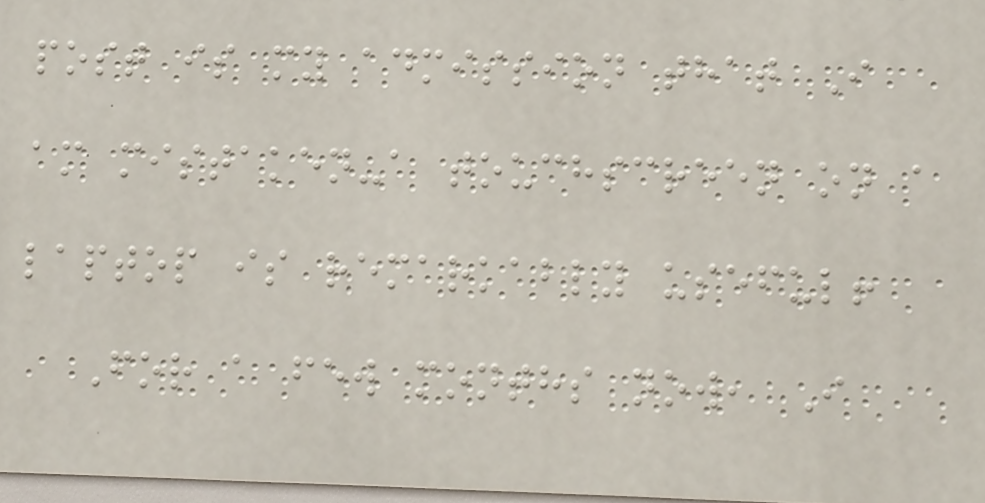post is my admission that I
am mistaken-a touchscreen on a
laptop is remarkably useful!
For a few months now, I
